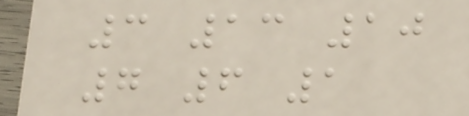3 13 10
7 6 1
